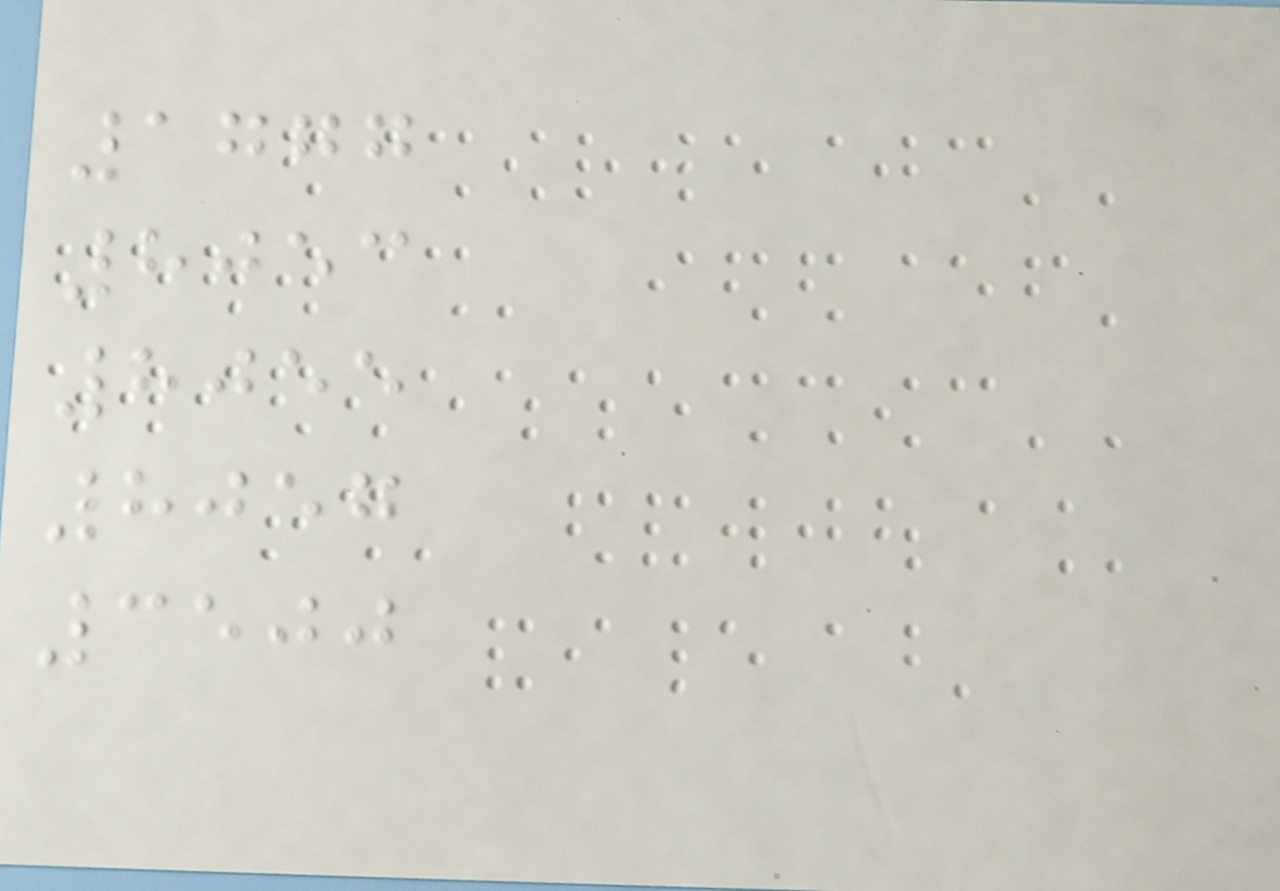1777
8053
8055
8057
3500
